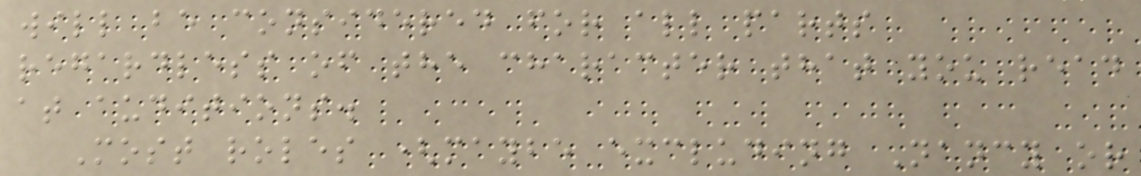will be considered for all parts
regardless of the character that you read
at auditions.
Most roles (maybe excluding Nancy or
